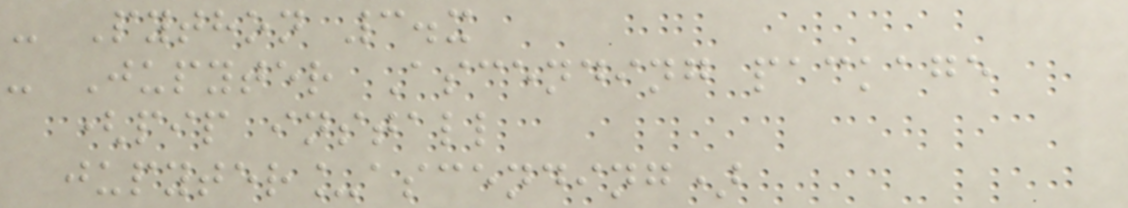- Python 3.x
- Jupyter Ascending package
(pip install
jupyter_ascending)
